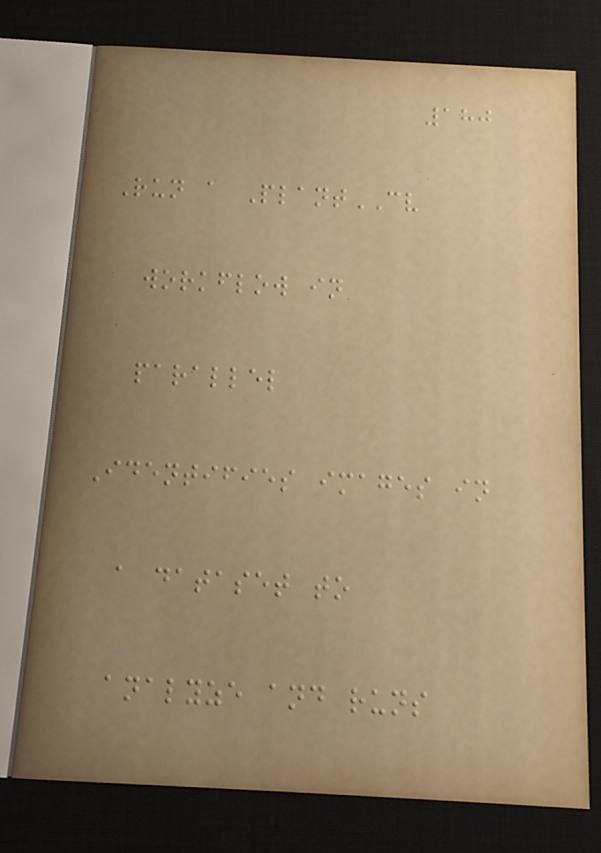180
Run a PlantCV
workflow in
parallel
Identifies images in
a dataset to
analyze and runs
